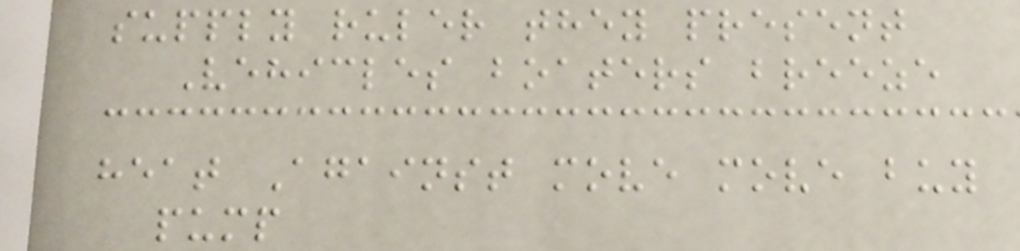supply ruler they present
Vehicles boaters breeze
heat Against move move buy
pump
